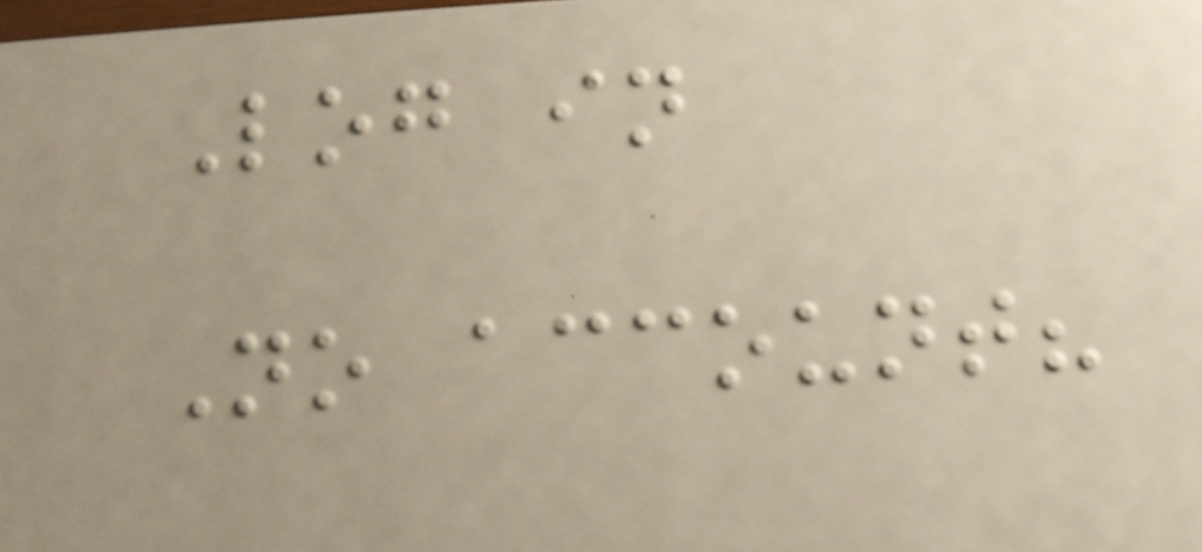Log in
No account?
